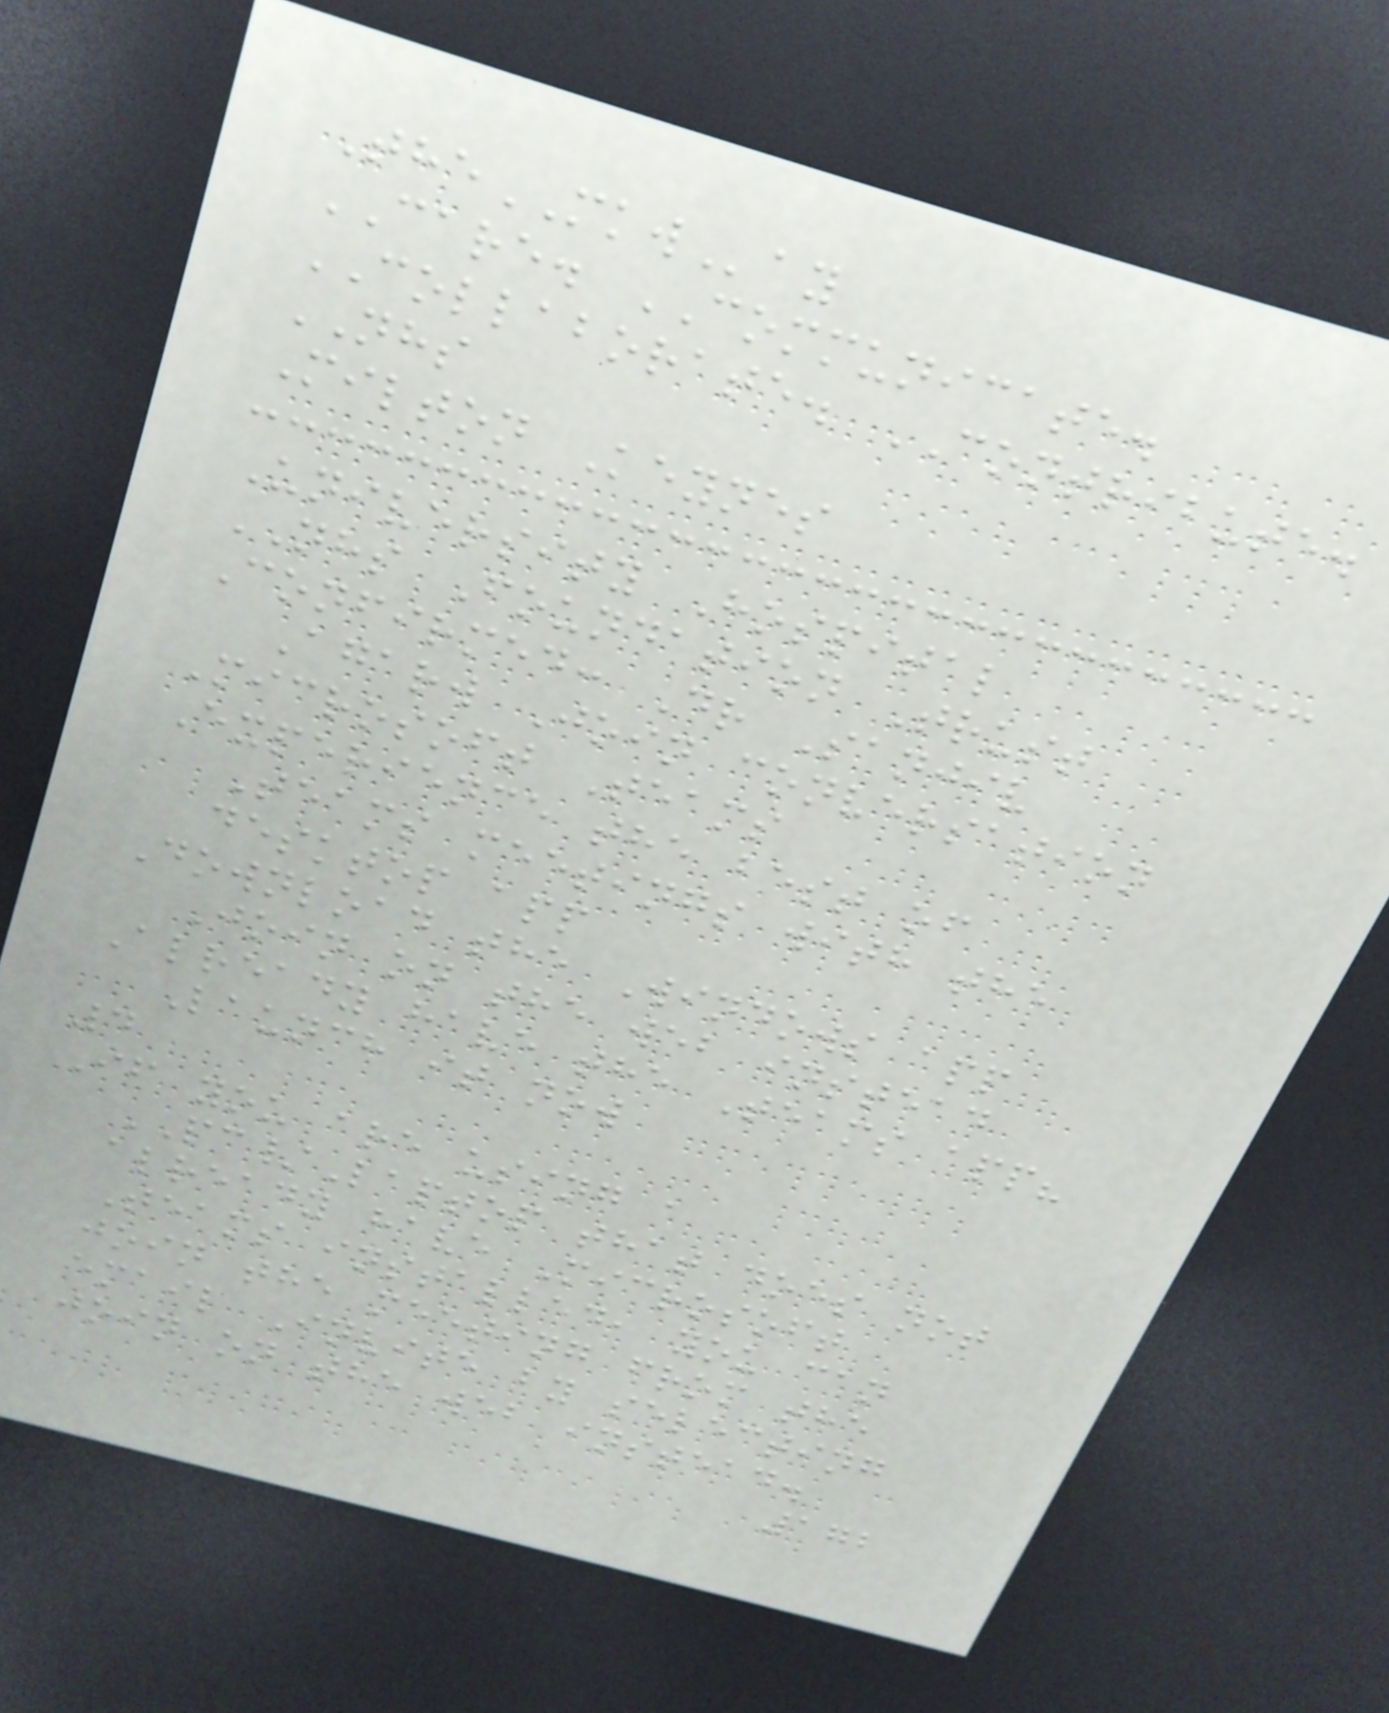TheMKWay
CARE. COMMUNICATE.
COLLABORATE. CONTRIBUTE.
NHS
Milton Keynes
University Hospital
NHS Foundation Trust
Confirmed: Dr Sanjiv
Agarw Join conversation
Microsoft Teams
Experience the best of
Teams meetings with the
desktop app
Download the Windows app
Join on the web instead
Already have the Teams app?
Launch it now
4
If you are using a
PC/Laptop that does not
already have Microsoft
Teams installed, you can
join the meeting from the
email Invite by selecting
join on the web instead.
172
